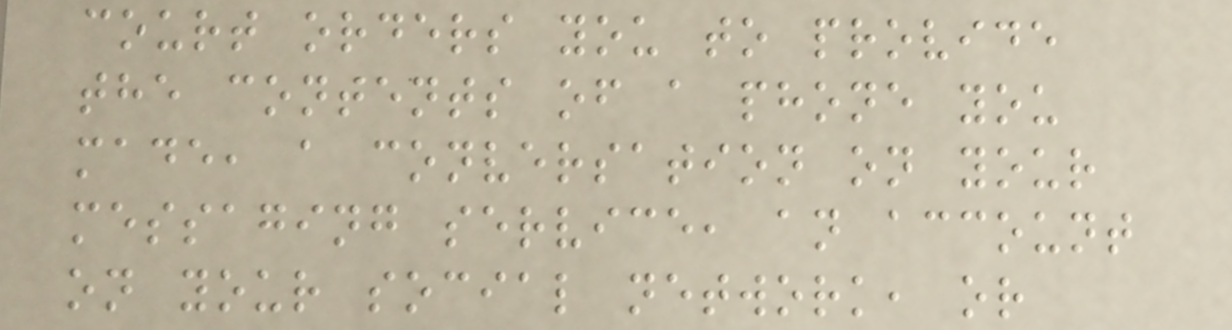court orders you to provide
the contents of a phone you
made, a conversation on your
messaging service, an account
on your social network, or
